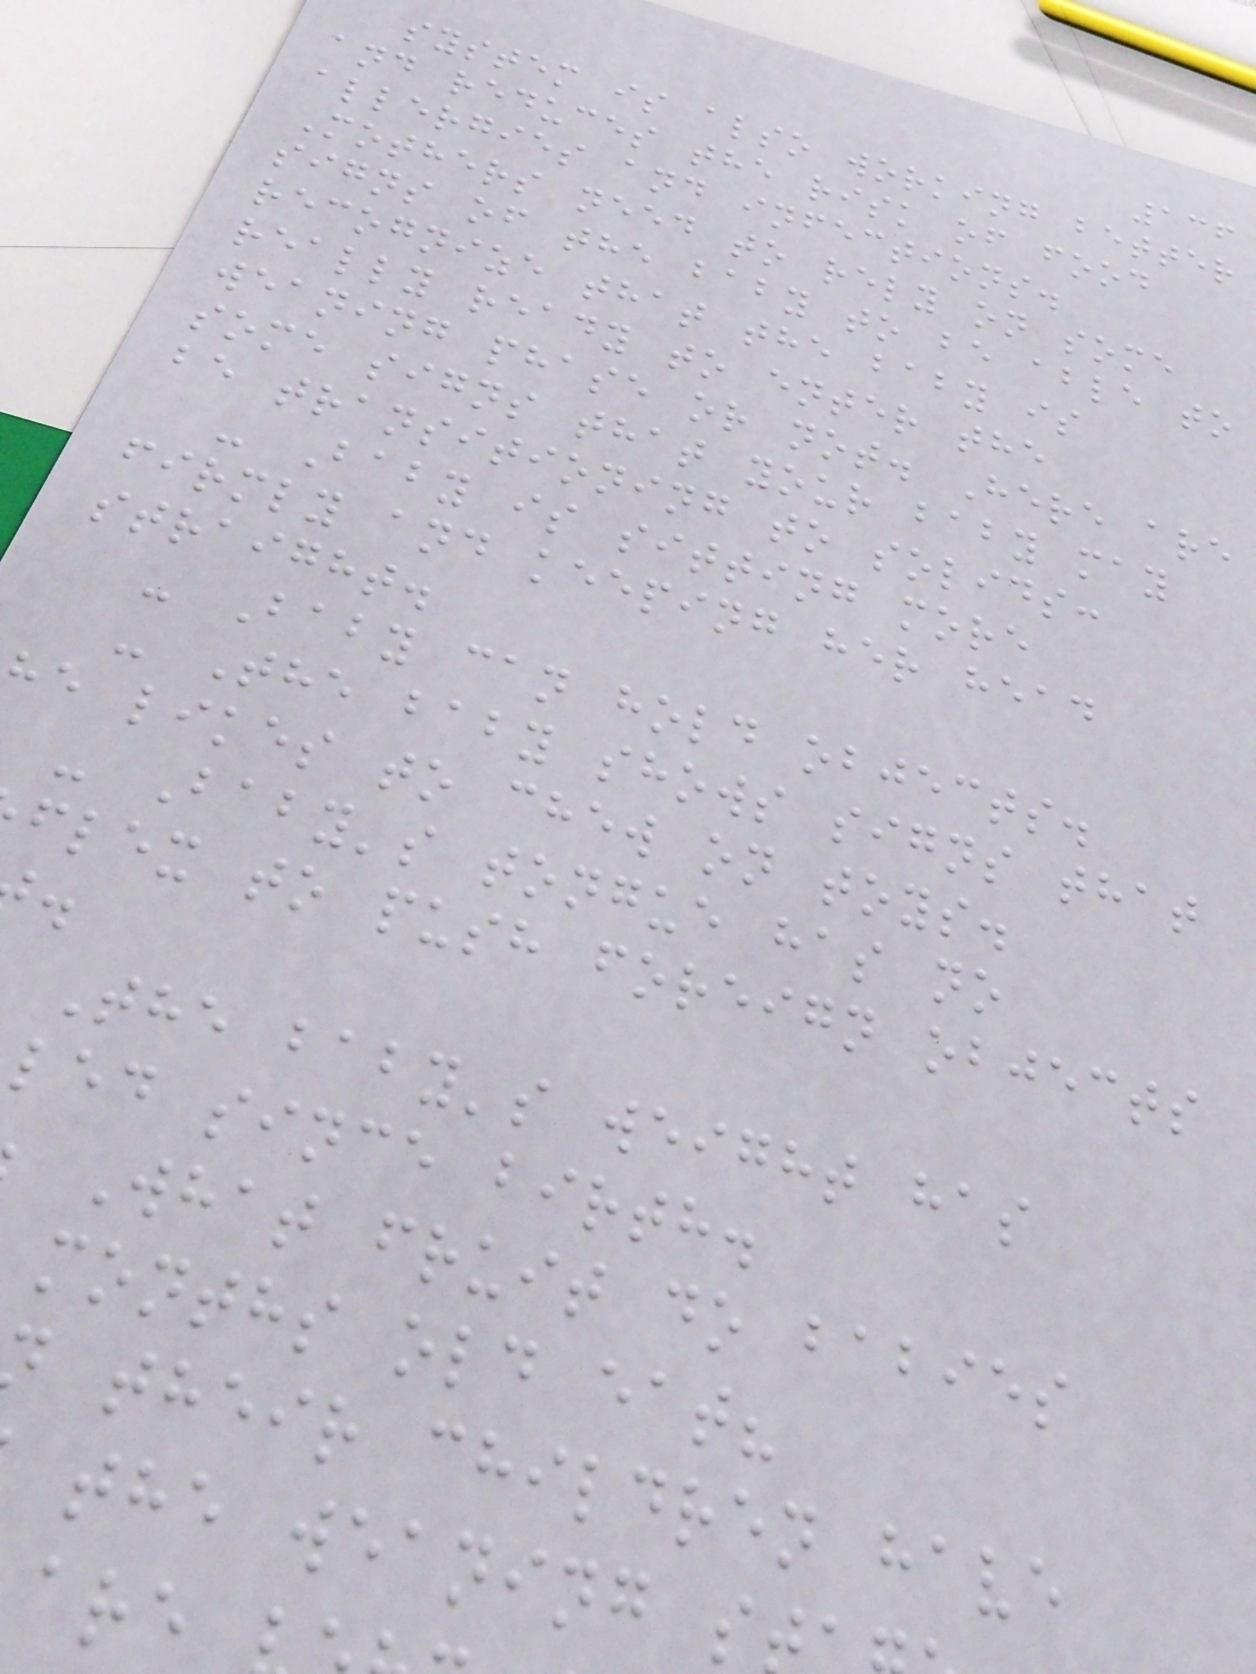136
system is also working better
and reduces the risk of food
allergies and infections.
Mothers need to rely on some
signs of the baby to be able to
recognize that the baby is
really ready to enter the
weaning phase or not. Here are
some signs that your baby may
be transitioning to solids:
- Baby is sitting more
firmly and keeping her head
straight.
- Baby can hold objects.
- The baby shows signs that
e likes to chew on toys.
- Baby's tongue has no
flex to push foreign objects
The baby's weight has
led since birth.
What fruit do babies
months old eat?
their children have
the weaning s
